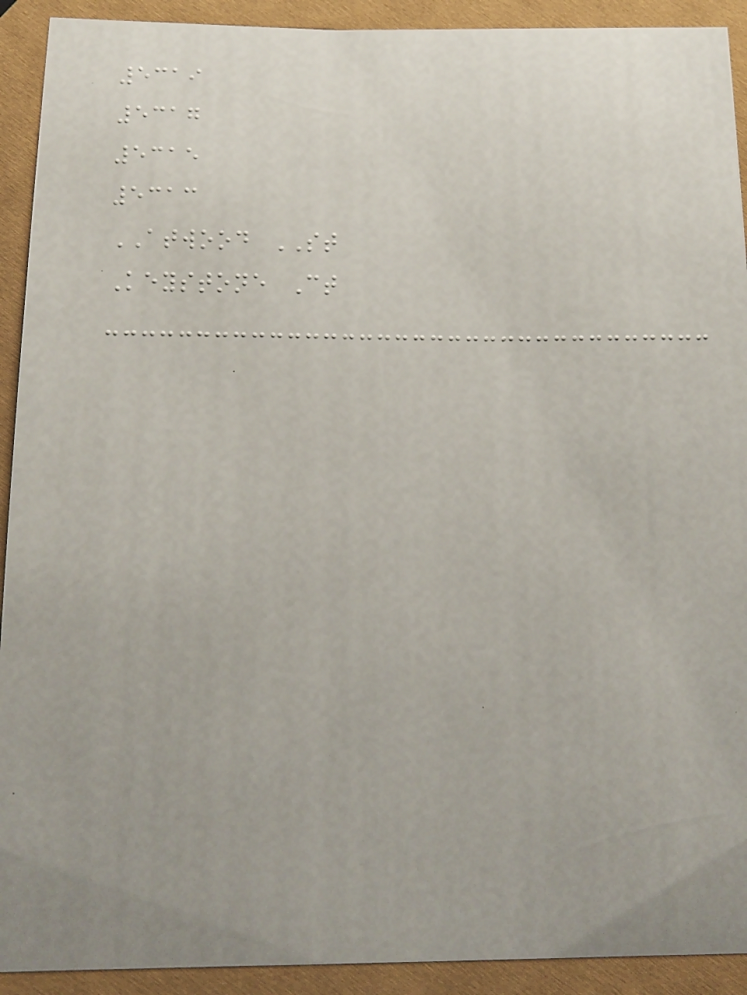5319
5317
5315
5313
ATWOOD ST
Keystone Ct
